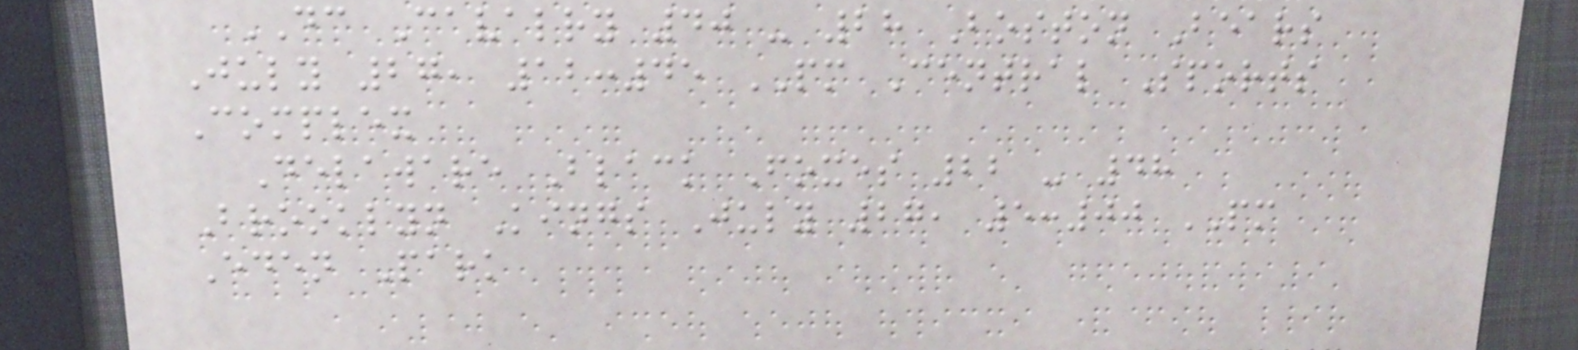DC Cavalry 40 - 28 Boston Bears
July 27, 12:45 PM Central Sports
Complex
Delaware Black Foxes 22 - 48
Brooklyn Kings July 27, 5:00 PM
Eden Park
